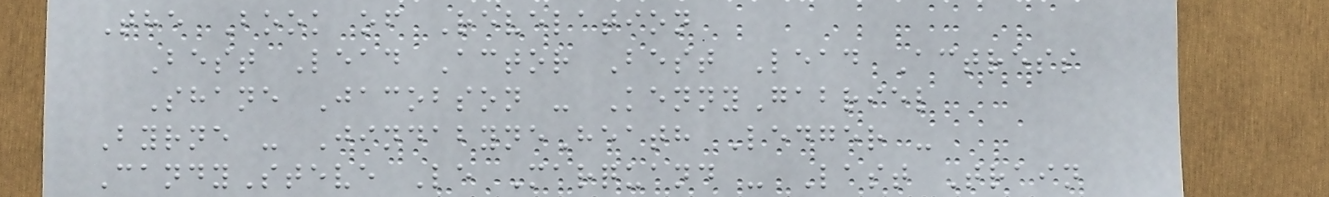The Book of Revelation
Best Lead Actor Best Lead Actress
Shane Jacobson - KennyGabriel
Byrne - JindabyneHeath Ledger -
CandySteve Le Marquand - Last Train
